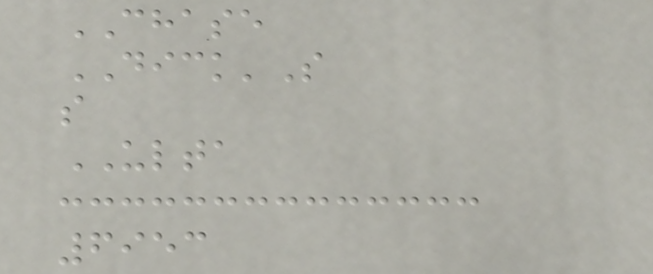CHASE
DICK'S
s
ULTA
6953
